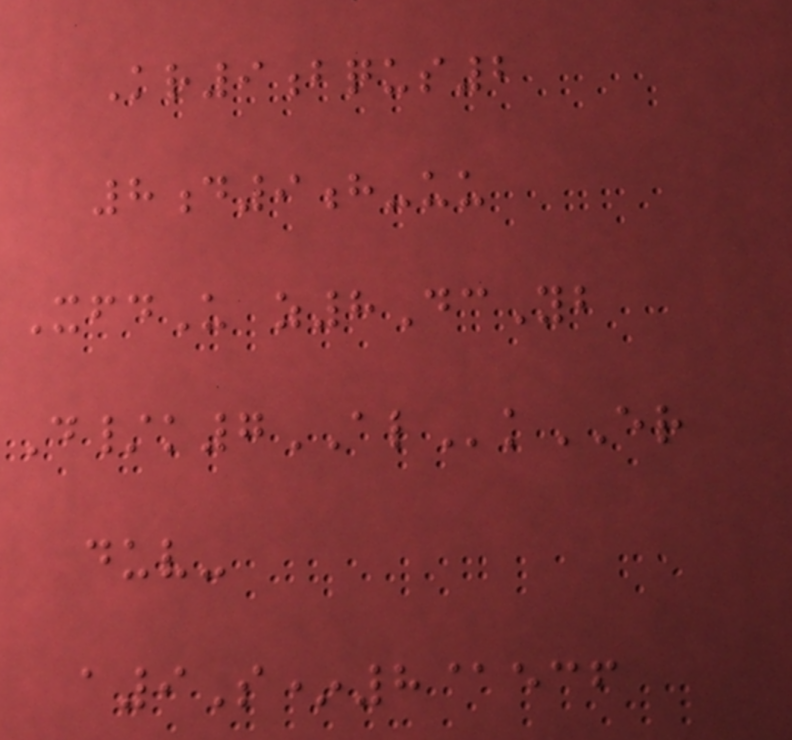Kr9bqus2
8d9h-uu
XfdU z8DcYb
D/k7ALkER
duv-
a9S*8@ecf
